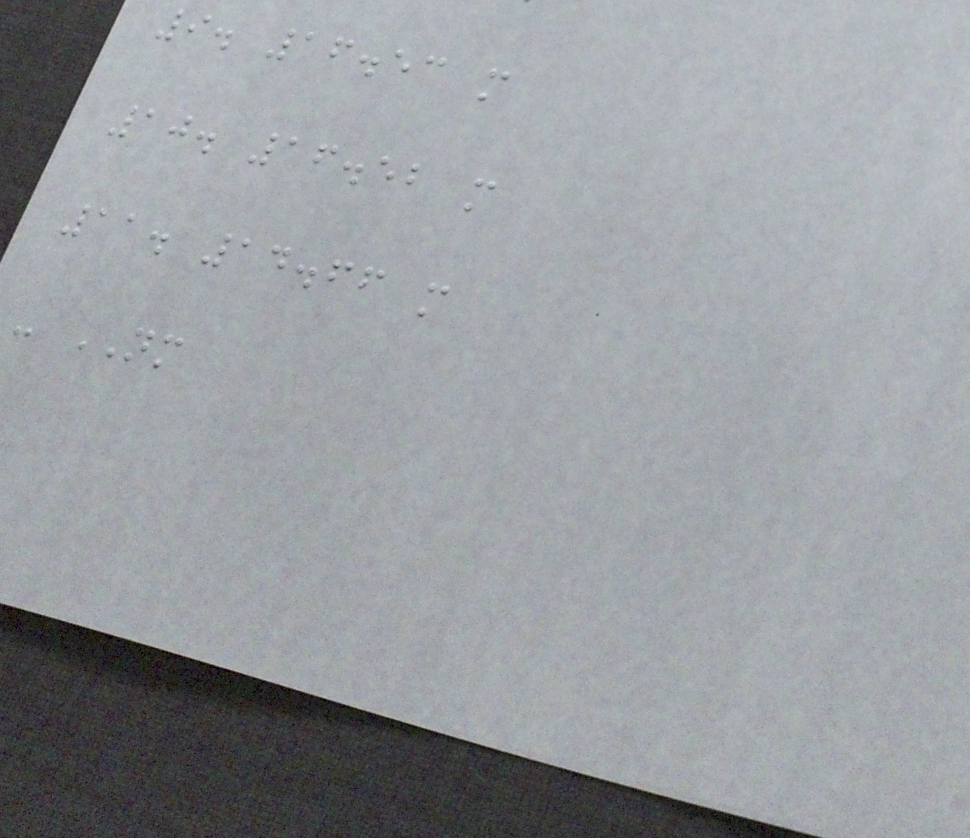9. 16.53 m
10. 16.52 m
11. 14.66 m
- NM
